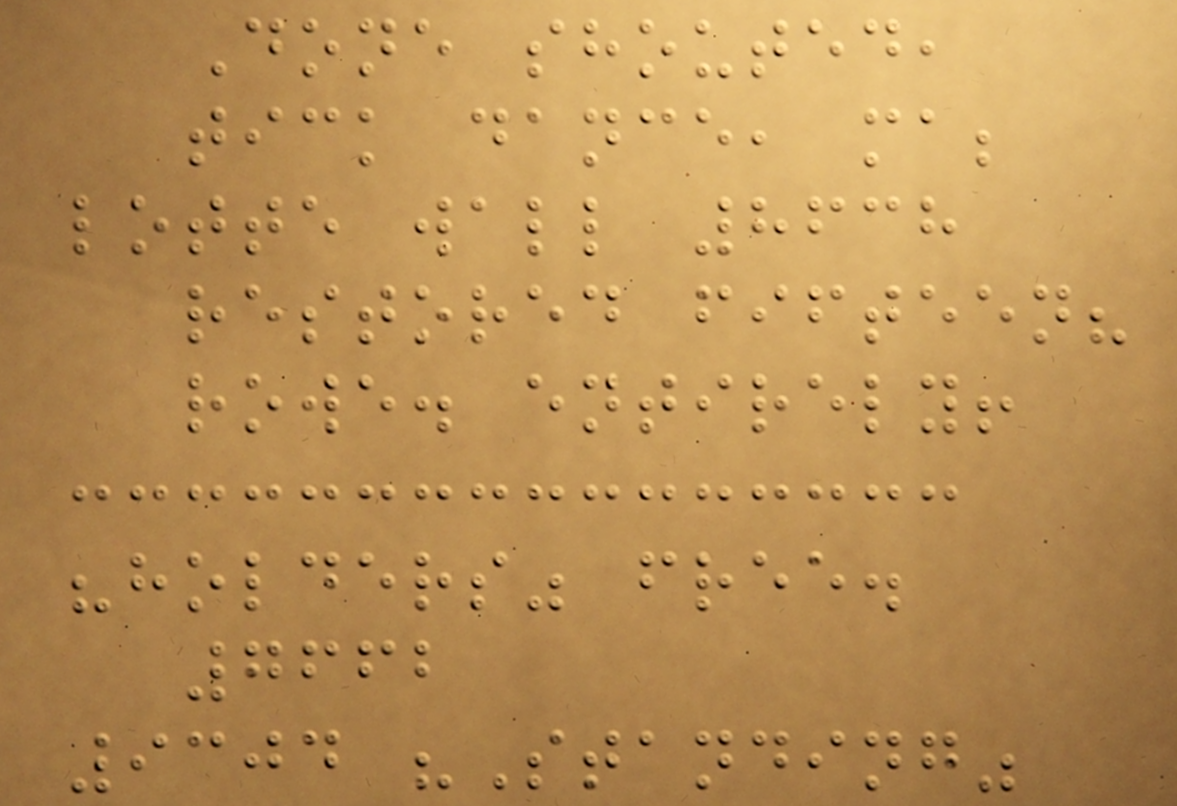Done shouted,
tick dance, ma;
lotte wall 8638
restored fifteen?
rowe. entirely!
"holders" free.
7662
9304 "Standing"
